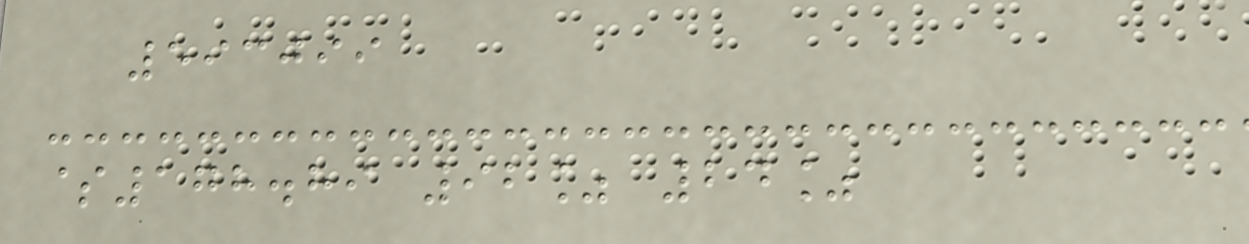593099
$178.89 92% 24%
